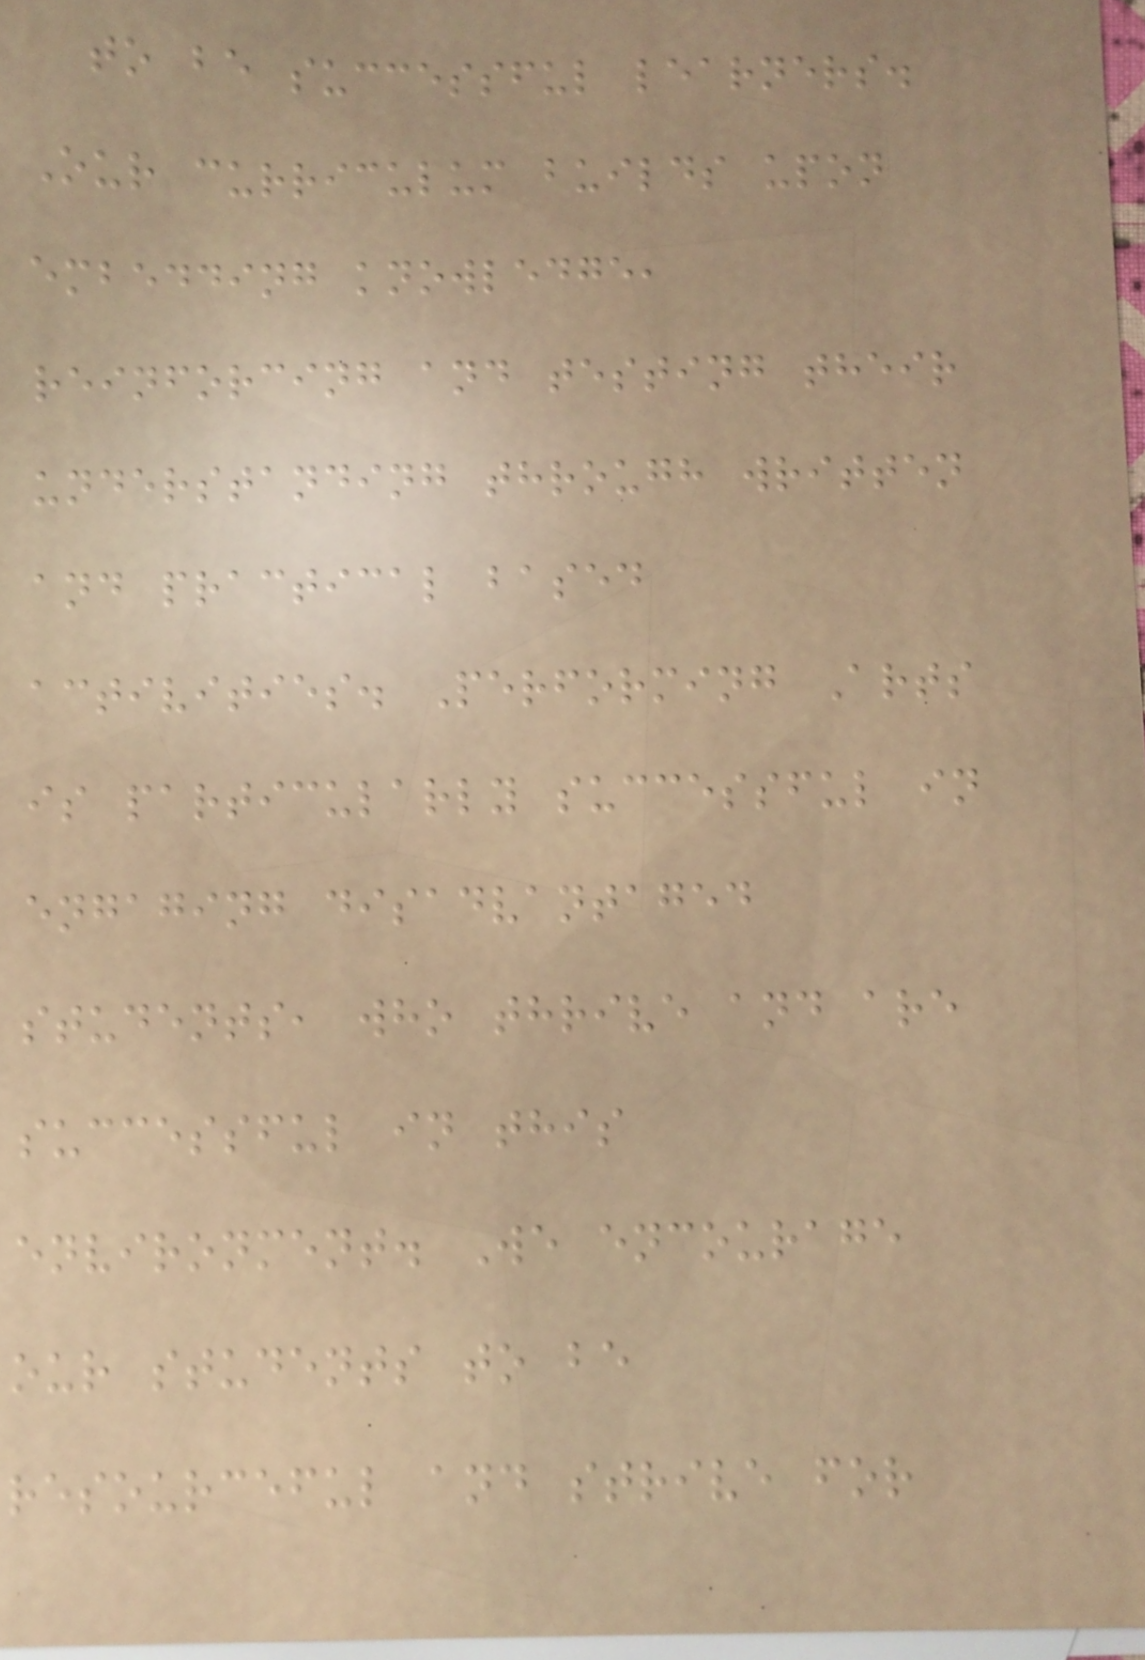to be successful learners.
Our curriculum builds upon
embedding knowledge,
reinforcing and testing their
understanding through written
and practical based
activities. Performing Arts
is particularly successful in
engaging disadvantaged
students, who thrive and are
successful in this
environment. We encourage
our students to be
resourceful and strive for
